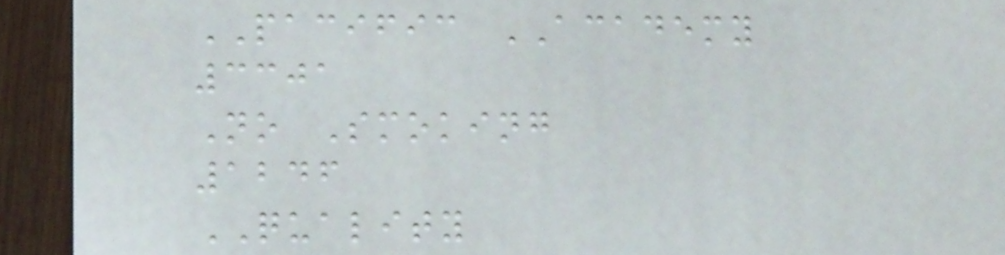PACIFIC ACADEMY
3301
No Smoking
1246
QUALITY
